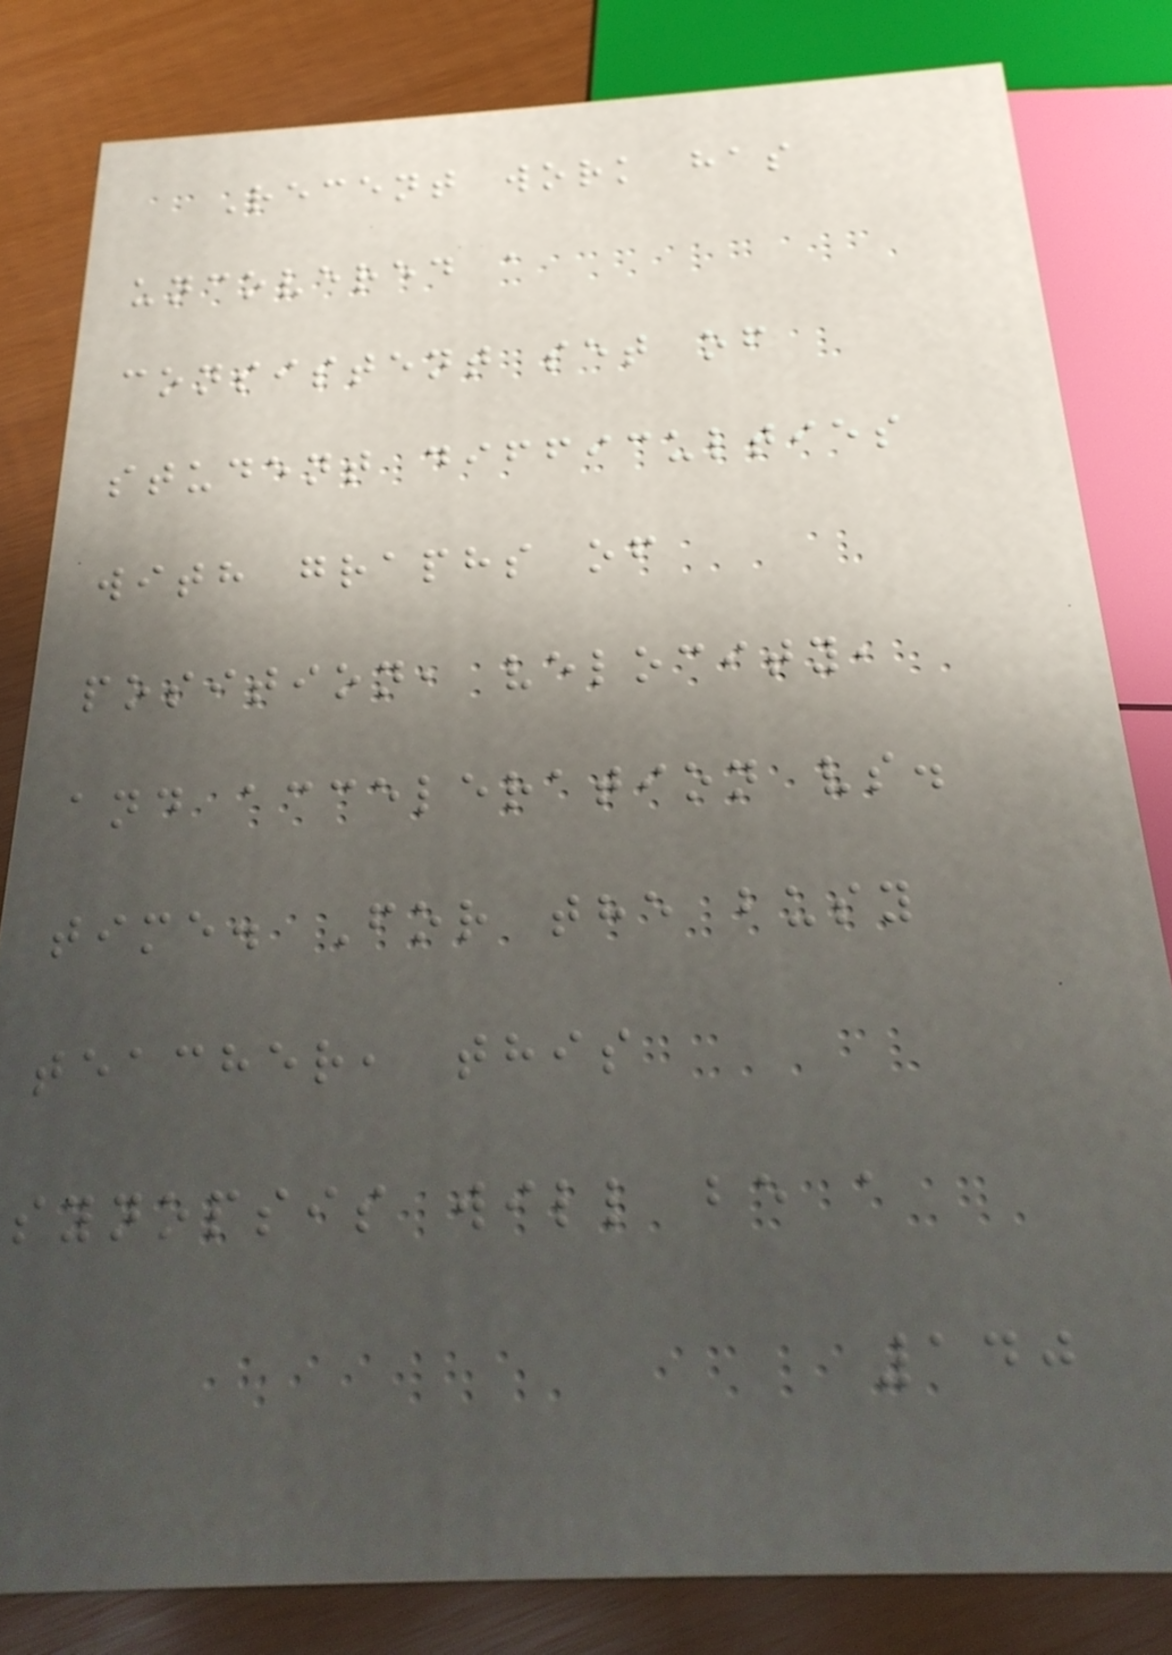Recent work has
uncovered a
consistent set of
student difficulties
with graphs of
position, velocity,
and acceleration vs.
time. For the busy
teacher, this
synopsis will be a
140
